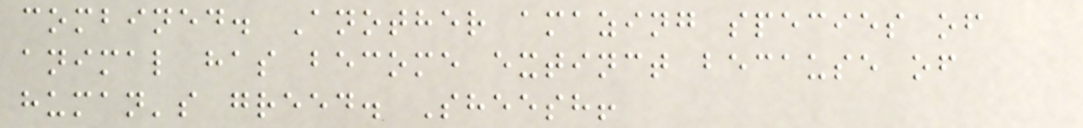combined. Another amazing species of
animal has become extinct because of
human's greed. Sheesh!
